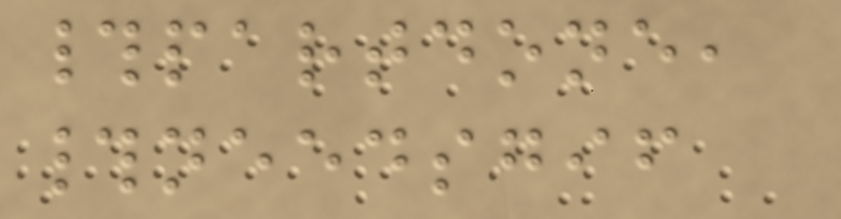#partdone,
#needsgif
